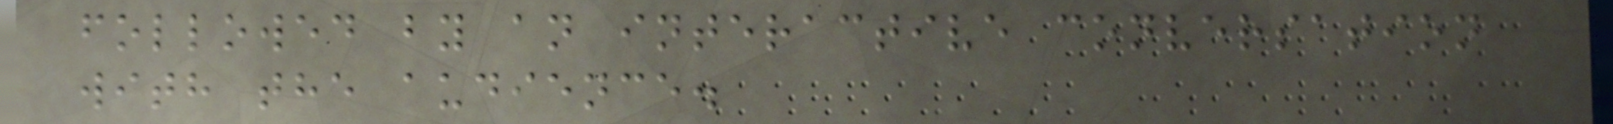followed by an interactive conversation
with the audience.
